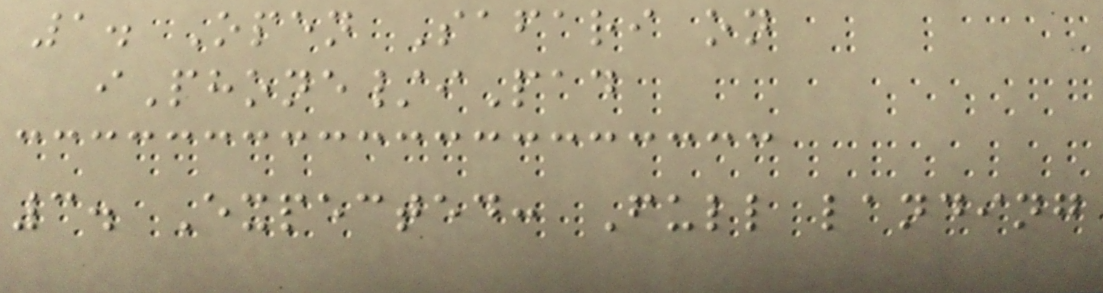1. Open Safari on
iPhone/iPad
3. Expected: Full landing
